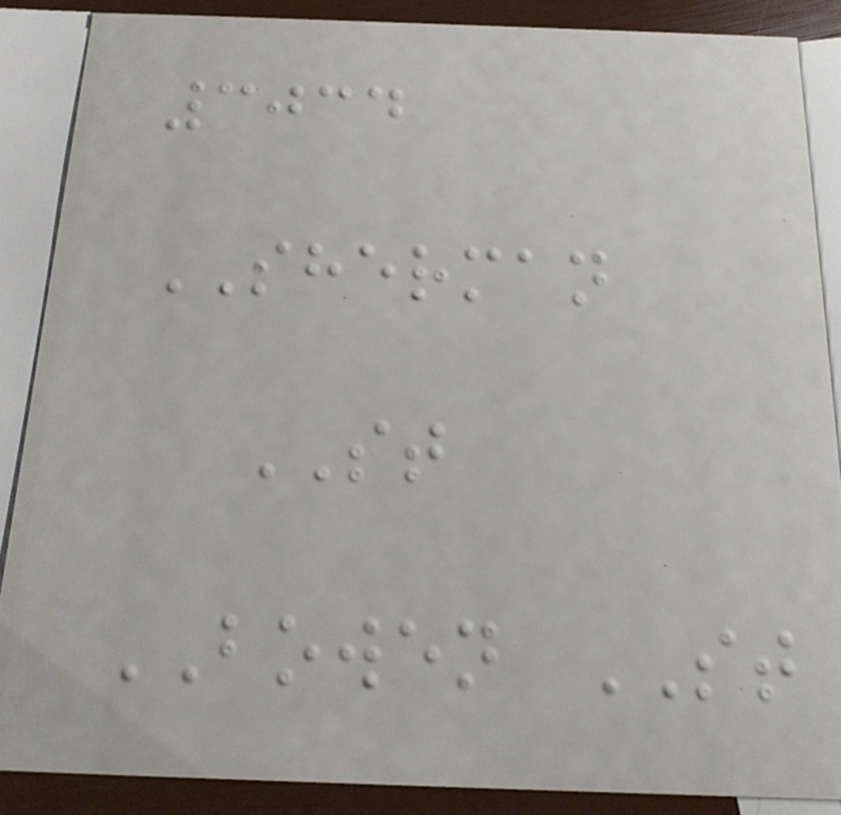3034
SHERMAN
ST
BOWEN ST
